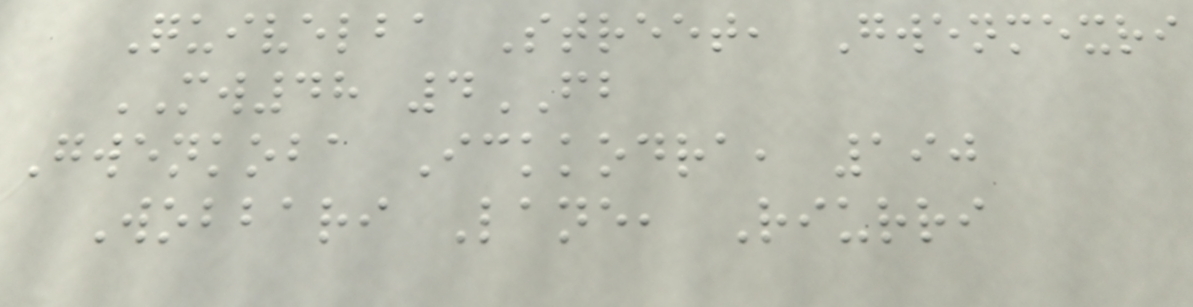Quivelba Street, Gwenmexri
MW48 4FB
Gwenkoba Ickkodra, 190
Wobbari Lane, Riurri
